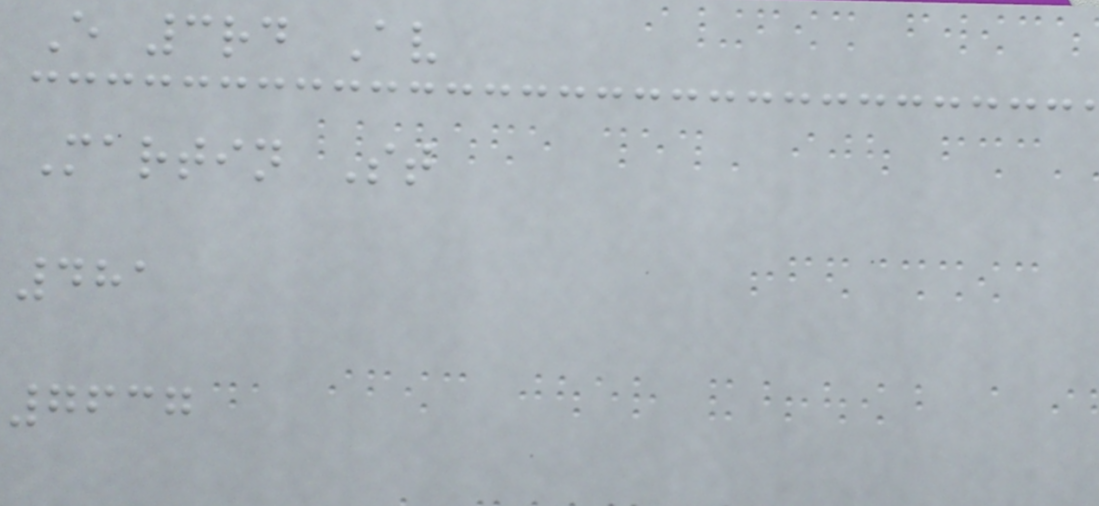E 3rd Av
Martin St
481
7637
